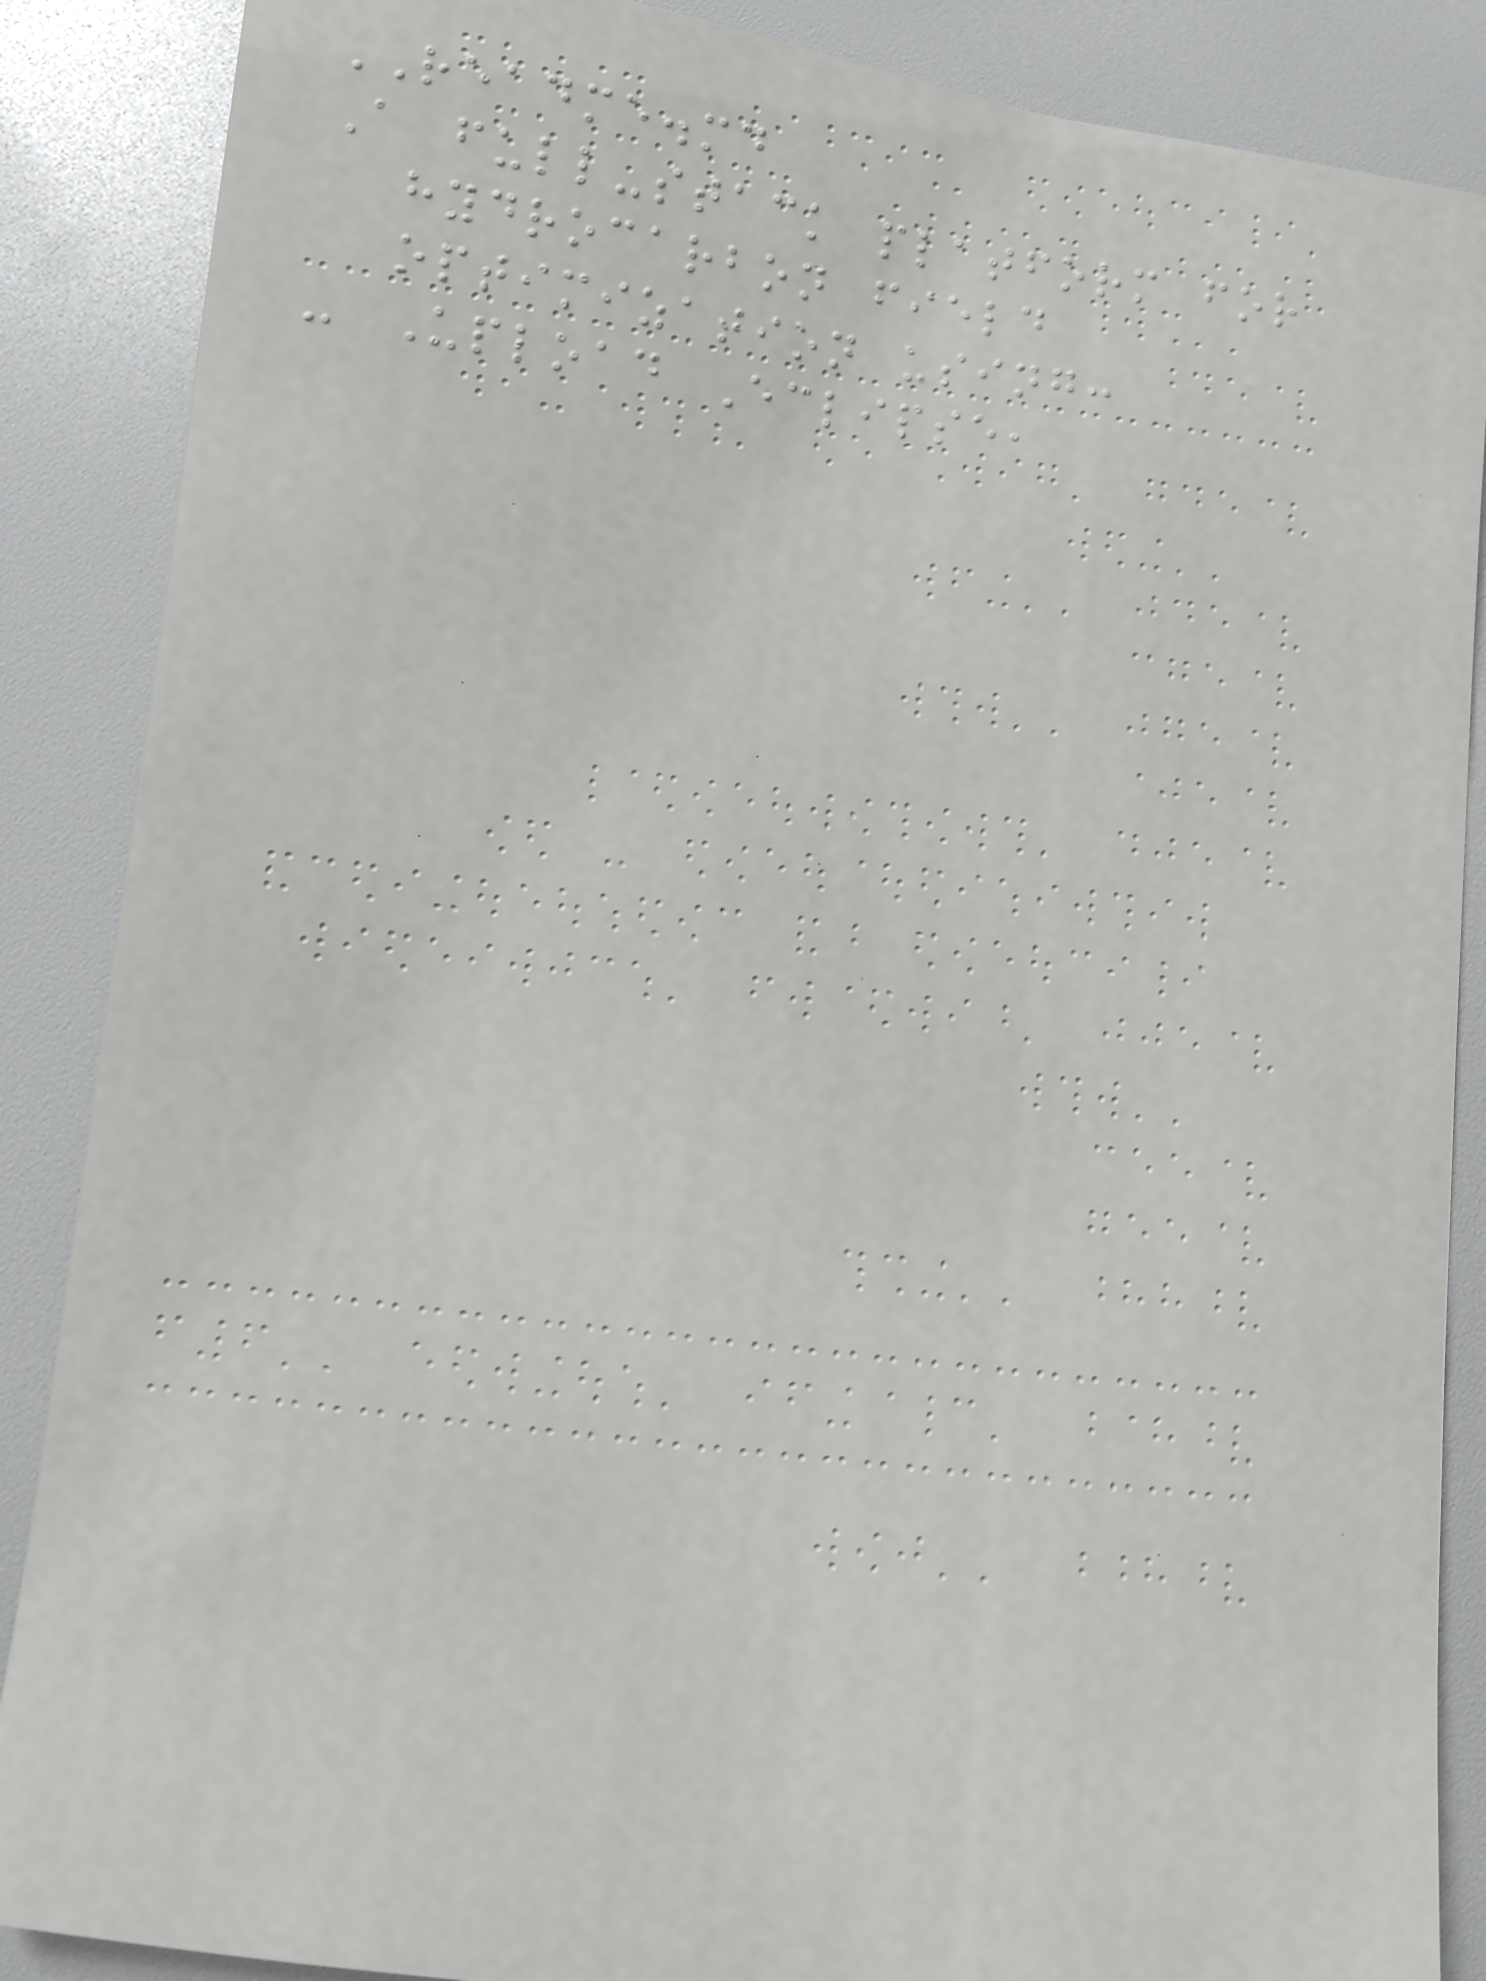README.md
A full-stack platform for
hydrocarbon field
optimization using:
- Upload Eclipse,
